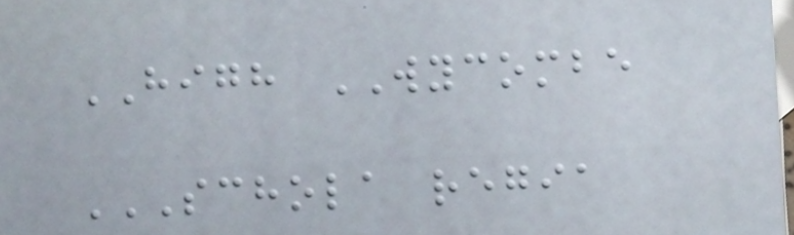HIGH WYCOMBE
SCHOLA REGIA
